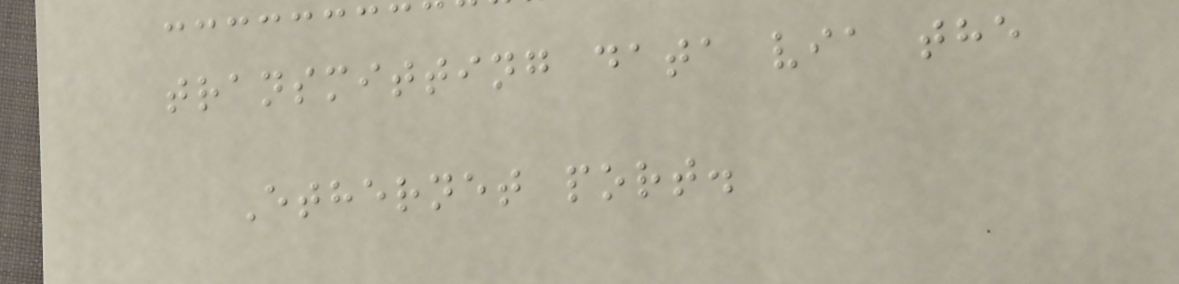transmitting data via the
Ethernet port.
